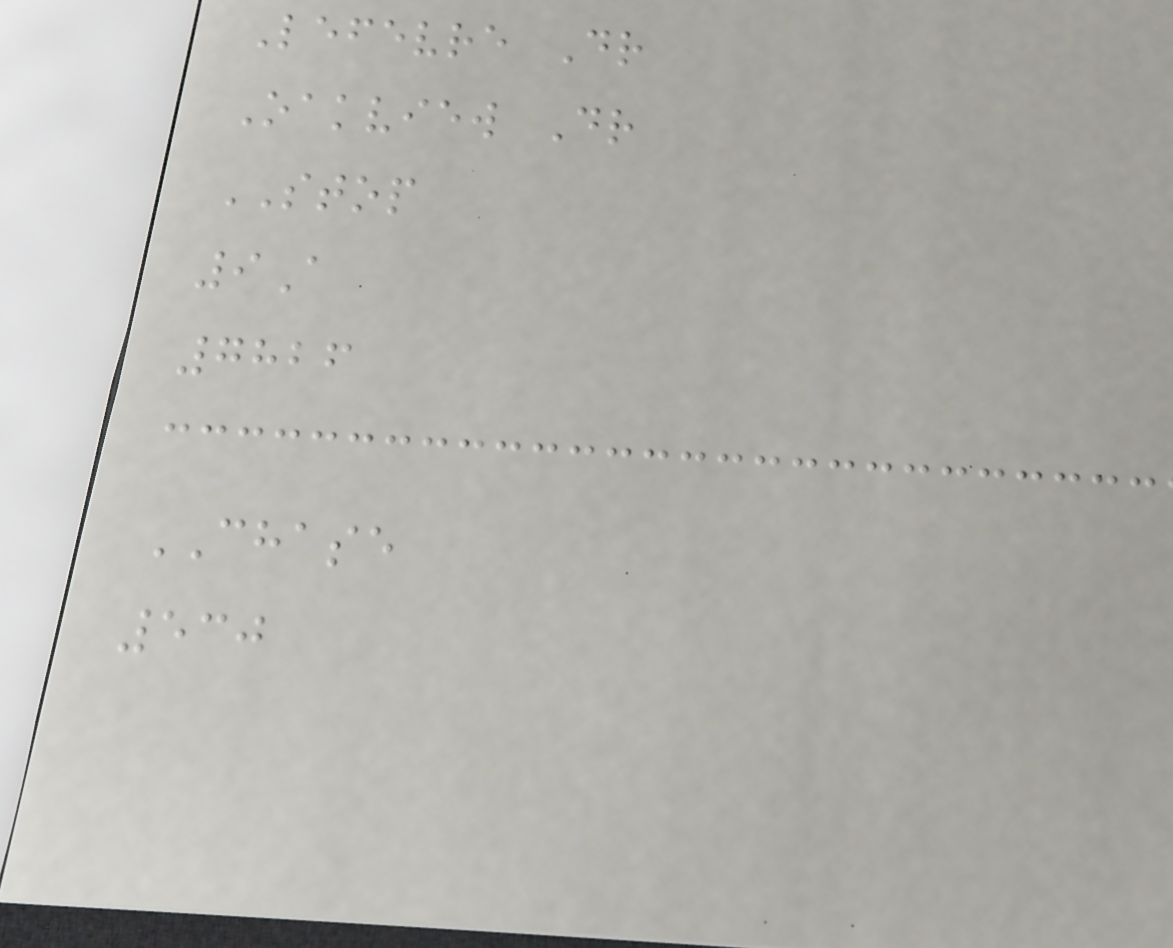Lefevre Dr
Oakview Dr
STOP
9A
7826
CHASE
530
